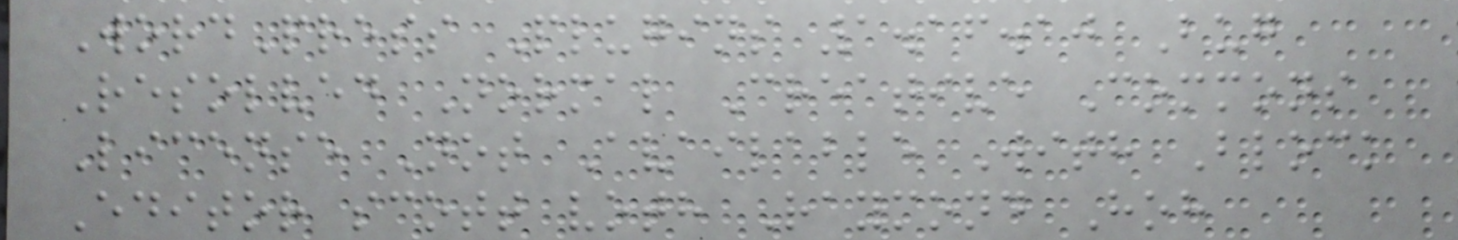WordPress Plugins 1.16.10 Bug
Resolved Normal Creative Commons
License Not Available With Block
Editor scott voth Raymond Hoh
